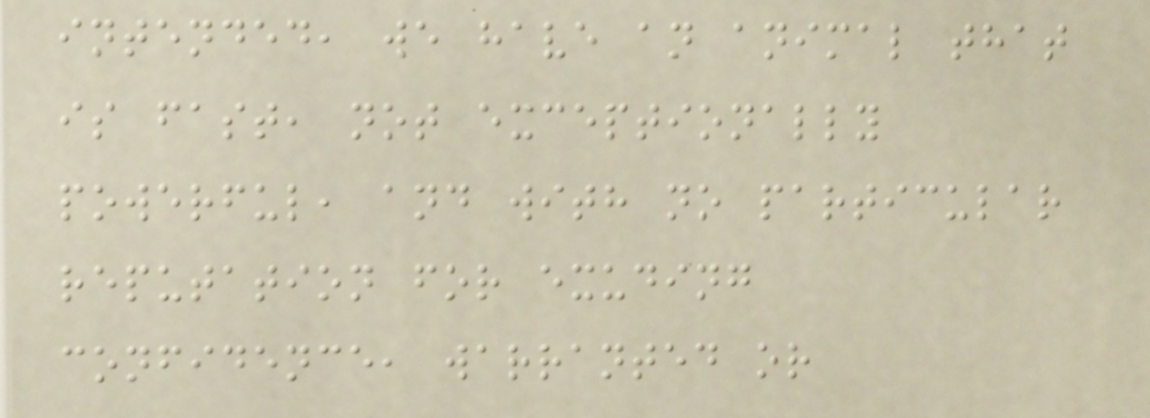intended, we have an animal that
is fast, not exceptionally
powerful, and with no particular
reputation for exuding
confidence, warranted or
